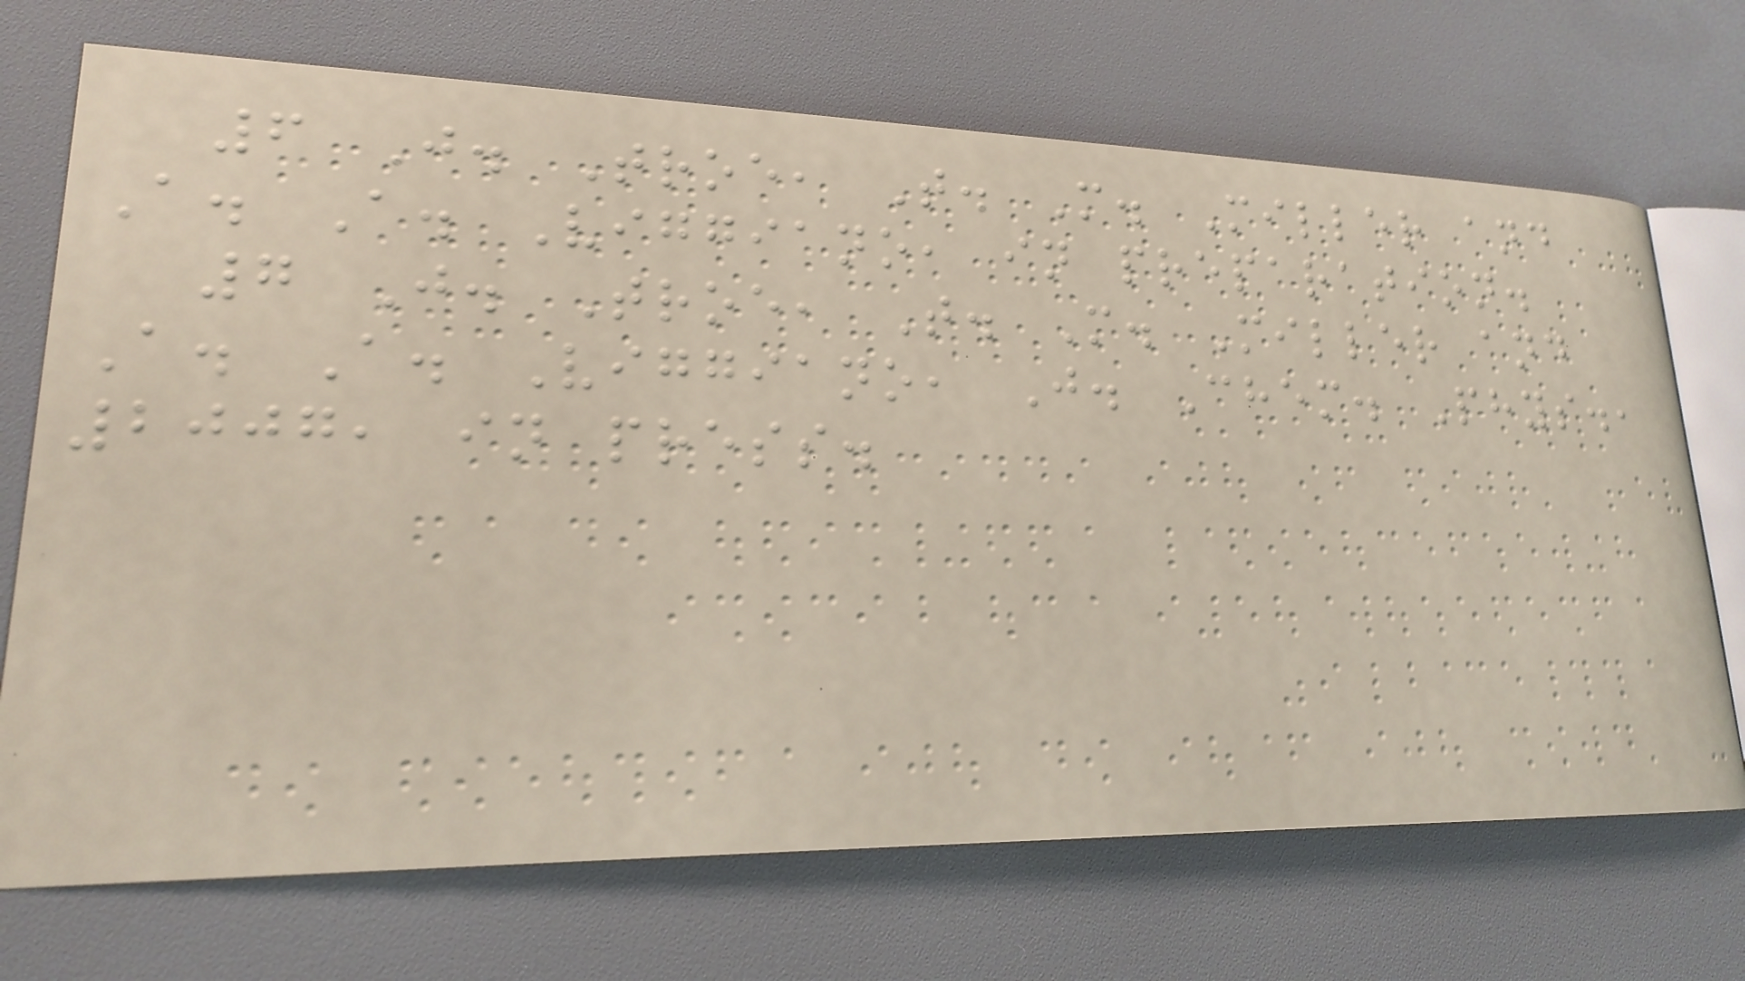6 J. Troe, T. M. Miller and
A. A. Viggiano, in preparation.
7 J. Troe, T. M. Miller and
A. A. Viggiano, J. Chem. Phys.,
2007, in press.
